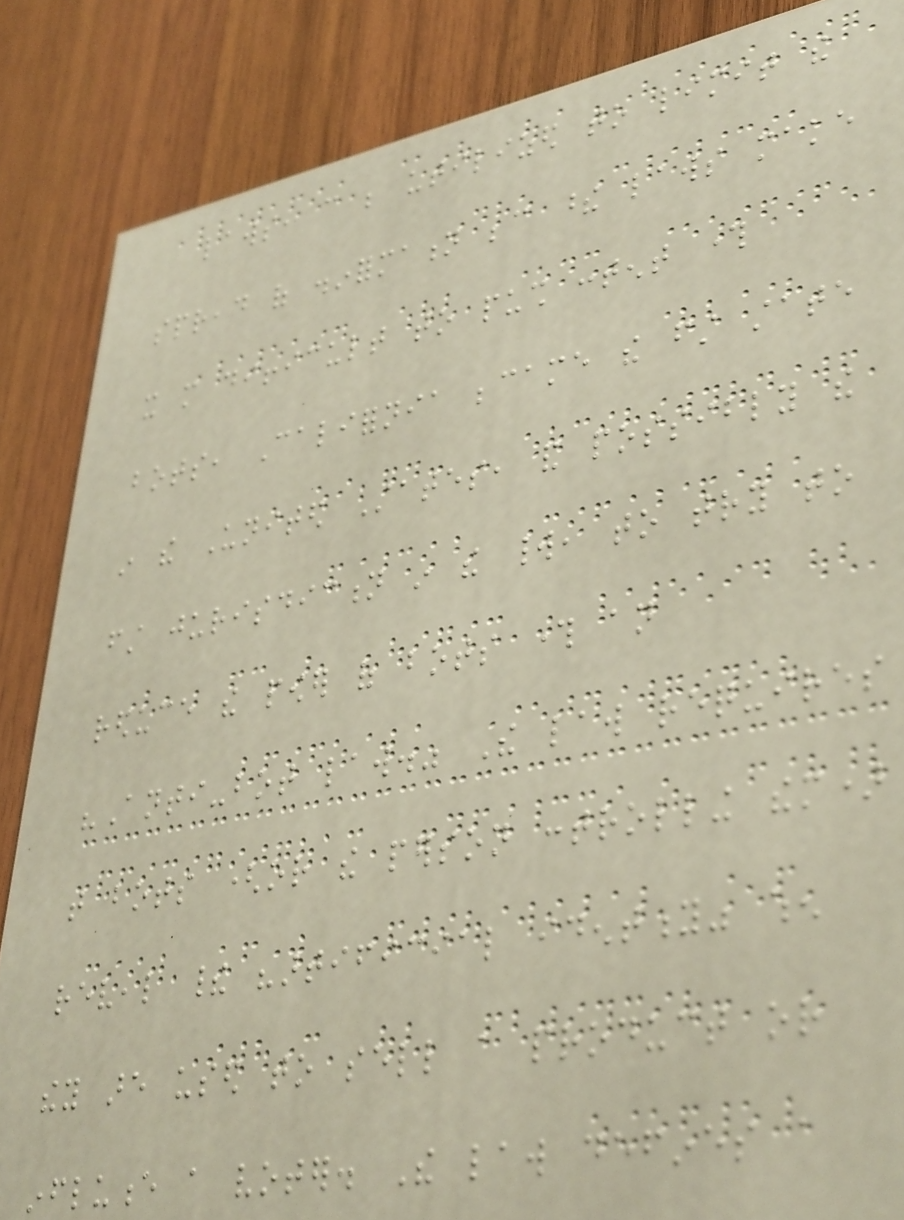laws, can be utilized to limit the
spread of disinformation because these laws make
it more difficult to push content through
bots, California became the first state
in the United States, and possibly the
first jurisdiction in the world, to try to
reduce the power of bots through an
"Anti-bot law." The law requires
that bots (or the person controlling them)
reveal their "artificial identity" when
they are used to sell a product or
influence a voter. The law defines a
